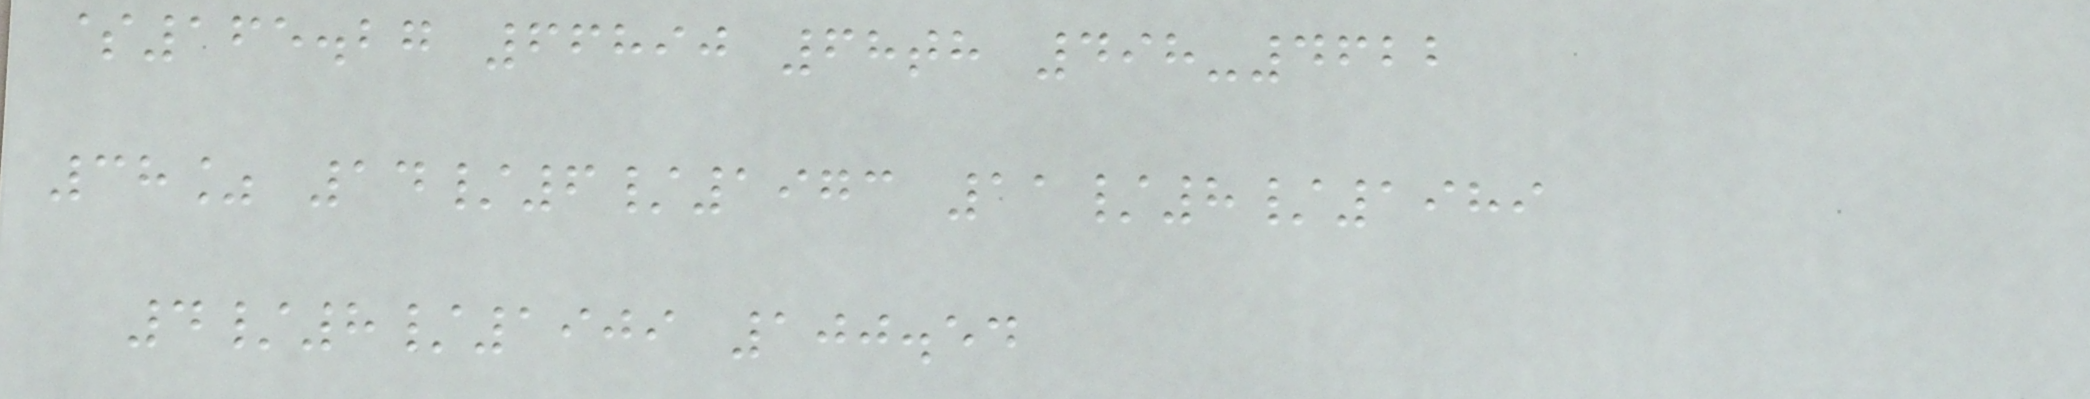$165.27 66890 68th 498-4622
38% 14/6/1973 11/8/1989
4/8/1909 100.54
